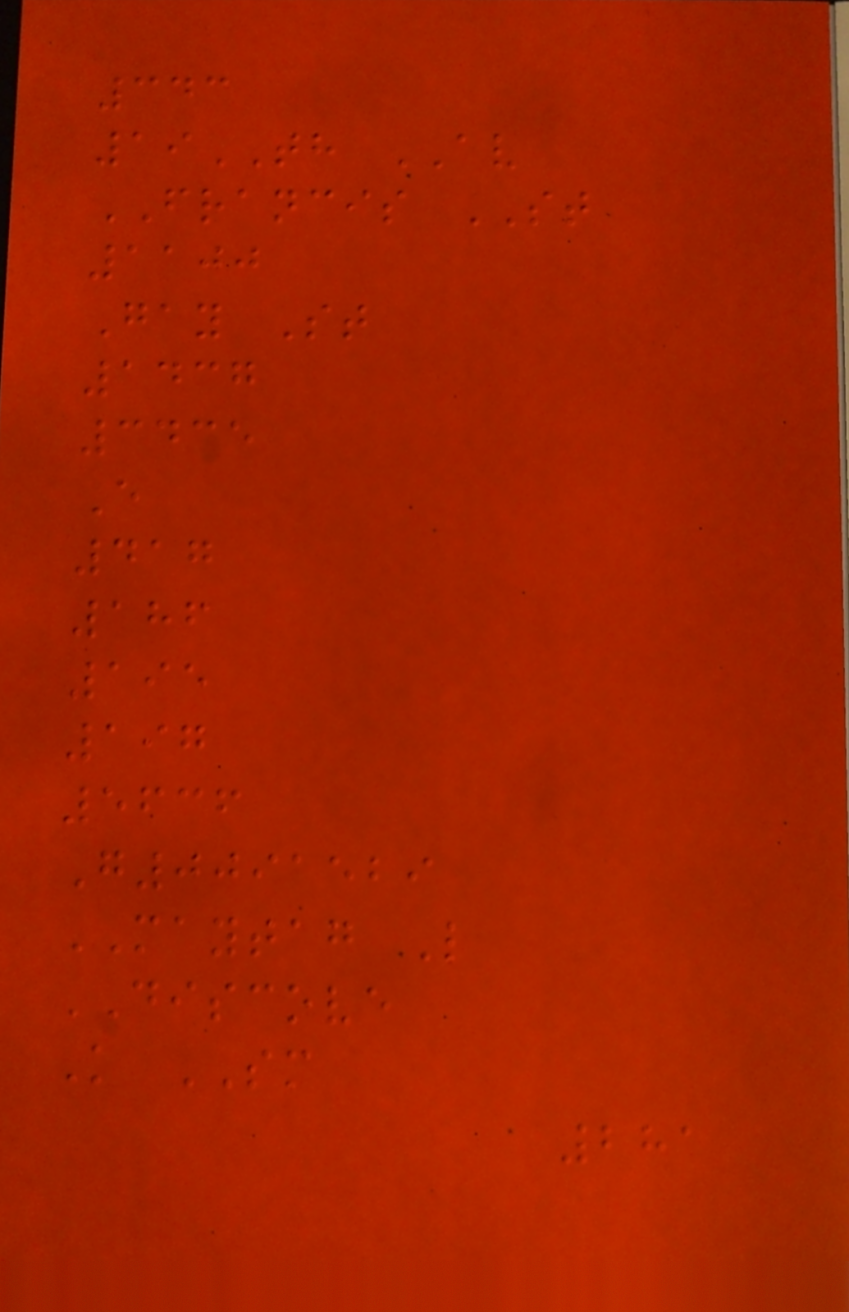343
19TH AV
FRANCIS ST
1100
Gay St
1437
3435
E
417
186
195
197
5636
G0091529
MAYTAG L
DISCOVE
K SM
281
